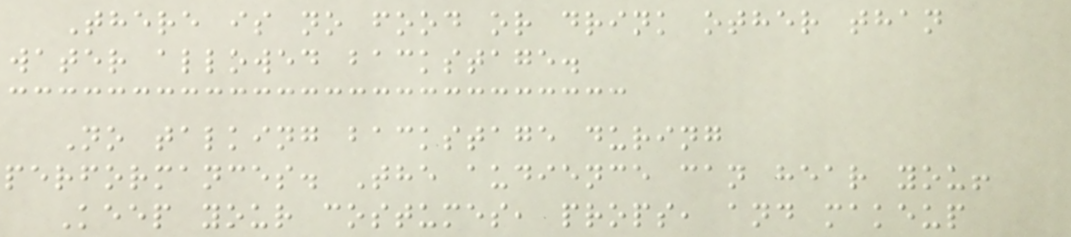There is no food or drink other than
water allowed backstage.
No talking backstage during
performances. The audience can hear you!
Keep your costumes, props, and makeup
